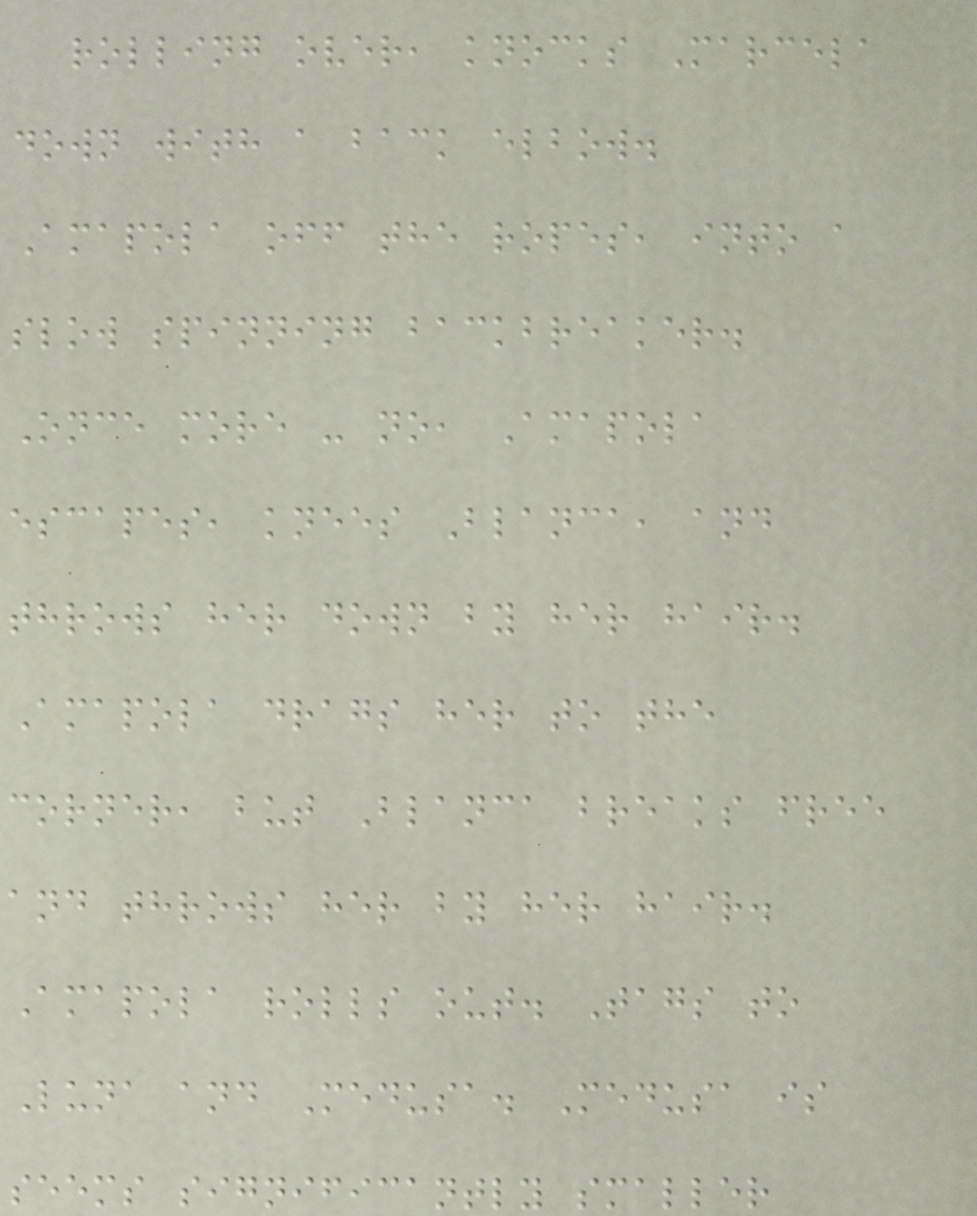rolling over, knocks Marcela
down with a back elbow.
Amapola off the ropes, into a
slow spinning backbreaker.
Once more - no, Amapola
escapes, knees Blanca, and
throws her down by her hair.
Amapola drags her to the
corner, but Blanca breaks free
and throws her by her hair.
Amapola rolls out. Tags to
Luna and Medusa. Medusa is
seems significantly smaller
